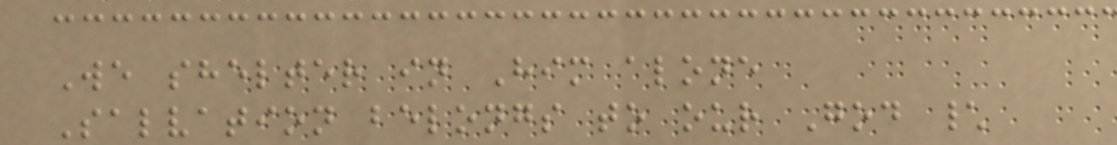We shelter in Him alone
Salvation belongs to our God \
